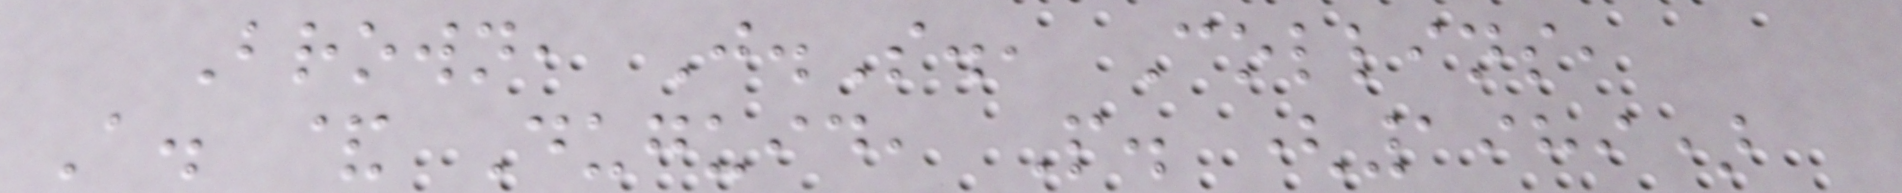Brown, J.S., Collins,
A. & Duguid, P. (1989)
